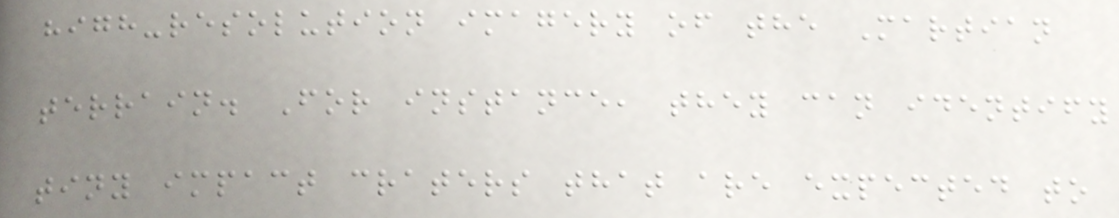high-resolution imagery of the Martian
terrain. For instance, they can identify
tiny impact craters that are expected to
